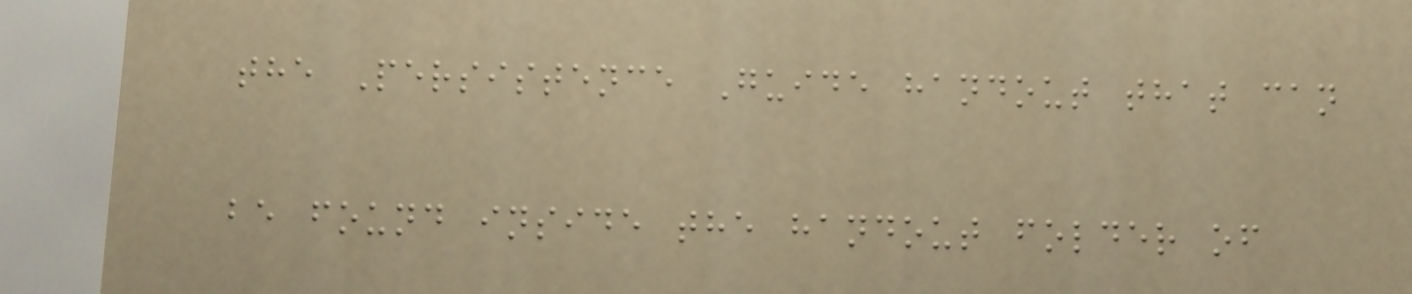the Persistence Guide handout that can
be found inside the handout folder of
